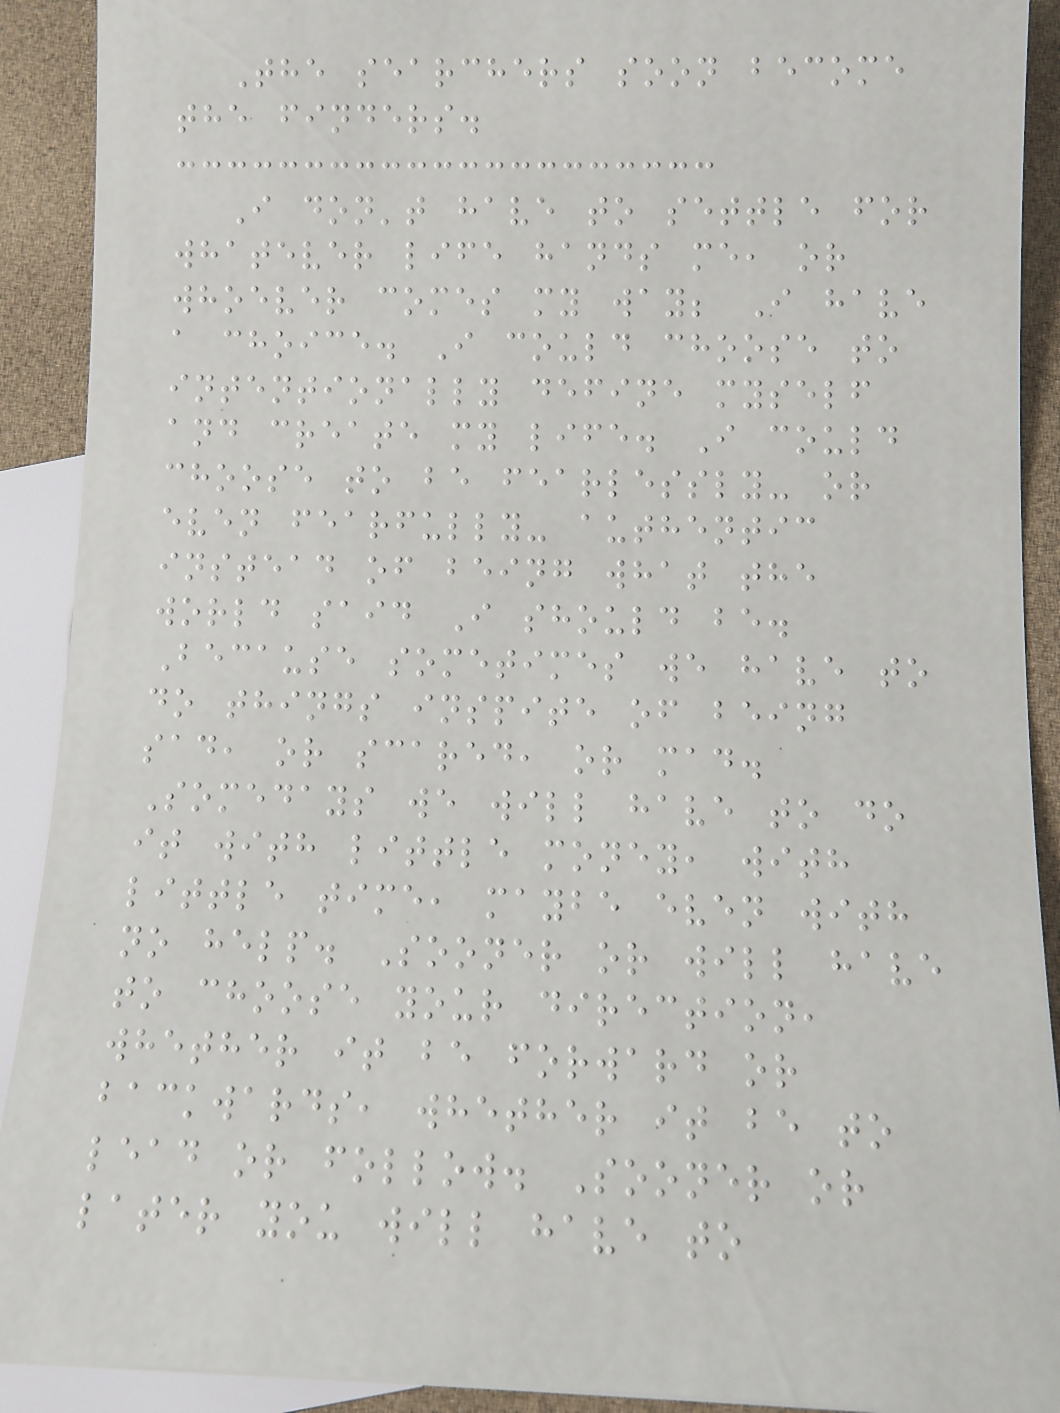The searchers soon become
the finders.
I don't have to settle for
whatever life hands me, or
whoever comes my way; I have
a choice. I could choose to
intentionally define myself
and create my life. I could
choose to be fearlessly- or
even fearfully- authentic
instead of being what the
world said I should be.
Because sometimes we have to
do things inspite of being
sad, or scared, or mad.
Somedays we will have to do
it with little money, with
little time, maybe even with
no help. Sooner or will have
to choose your direction,
whether it be forward or
backwards, whether it be to
lead or follow. Sooner or
later you will have to
